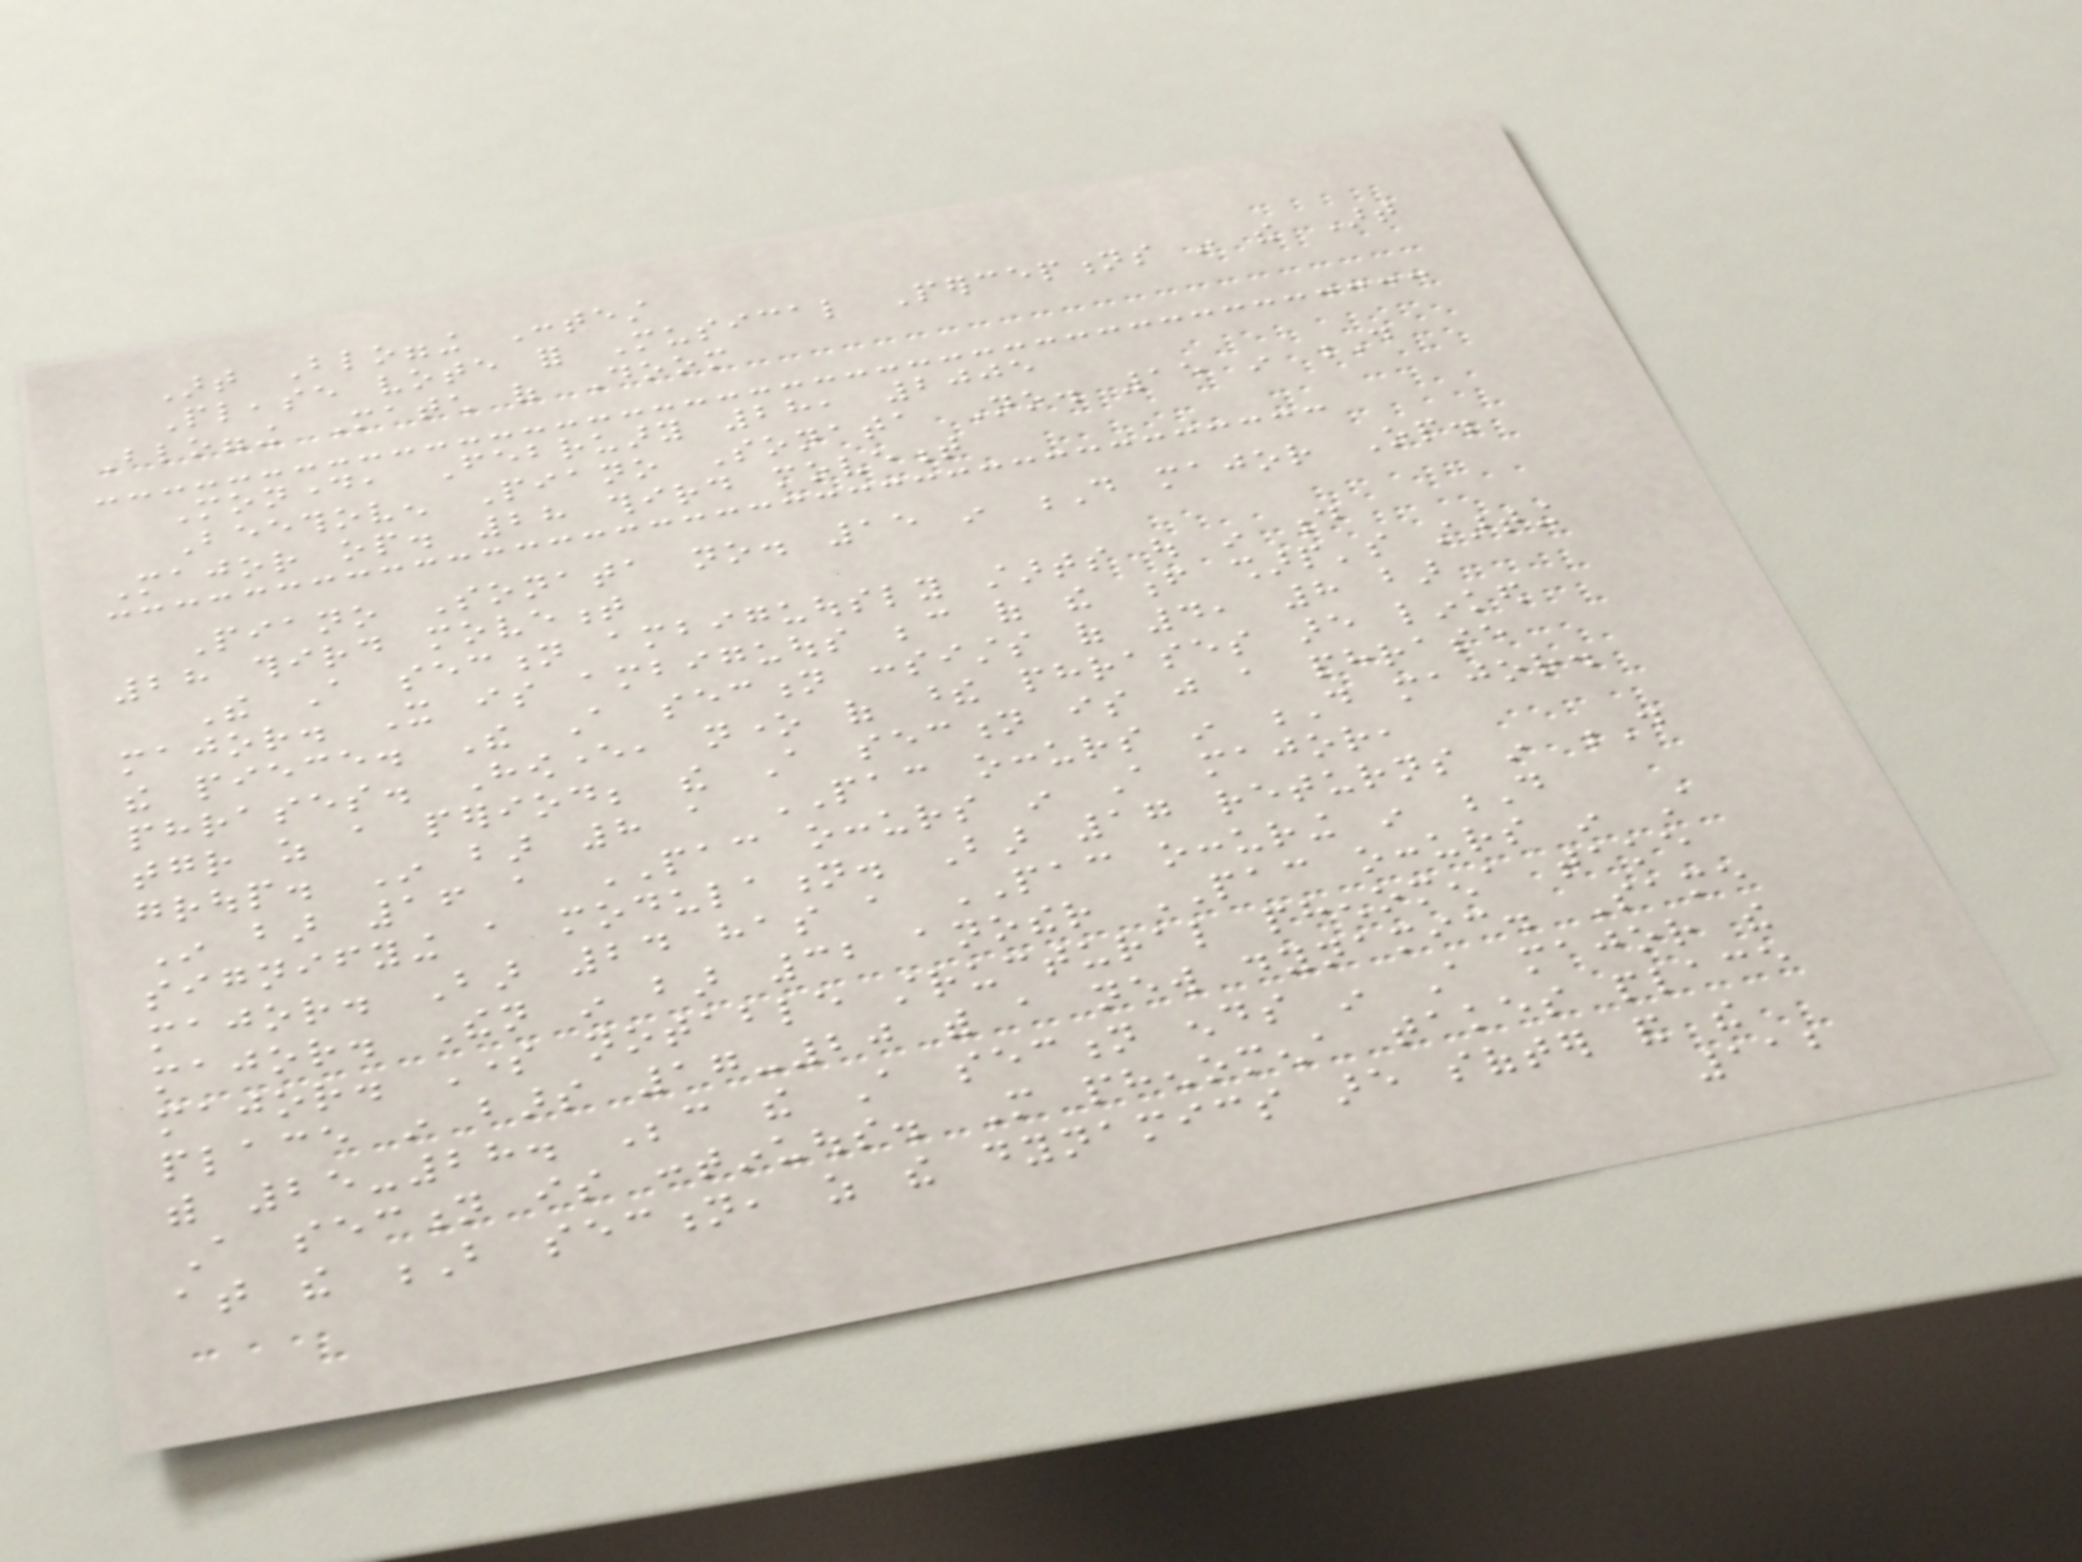Art Blogging Contest
Please vote for Musical Perceptions in the Art
Blogging Match of Doom
Monday, February 28, 2005
Beethoven Piano Sonata No. 15 in D
Major op. 28 third movement
Piano Sonata no. 15 in D major Op.
28 third movement
The A section ambiguously starts out in d
major. It is ambiguous because of the f sharp's starting
the piece. The A section consists of 4, 8 bar
phrases. However, none of these phrases are linked
together as a period; the A section is just a phrase
group. In bar 8 a PAC occurs in D major.
In bar 16 a PAC occurs in A major,
signifying a modulation. Bar 17 returns in D
major. Bar 24 has a PAC occuring in D
major. Then in bar 32 another PAC occurs in A
major. Some notable structural phenomena take
place in bars 17-20 with a new dynamic. Same
with 25-28. Because the A section ends in A major the
A section is continuous. More phenomena takes place
at the B section, as the dynamics are softer and the
112
